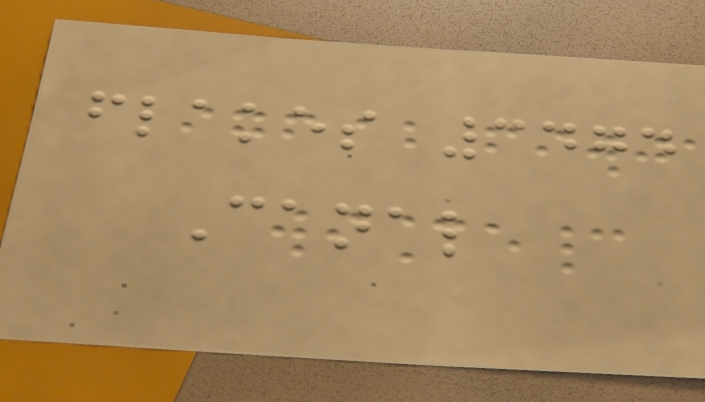flakes 3474
Canal
